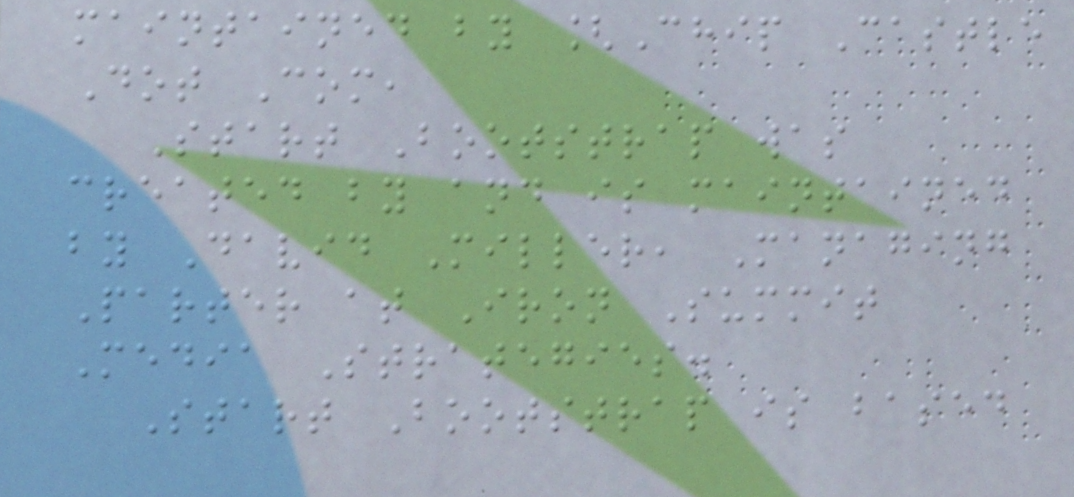maintained by [Chip Castle
Dot Com,
Start Bootstrap was
created by and is maintained
by David Miller, Managing
Parter at Iron Summit
Media Strategies.
Start Bootstrap is based
